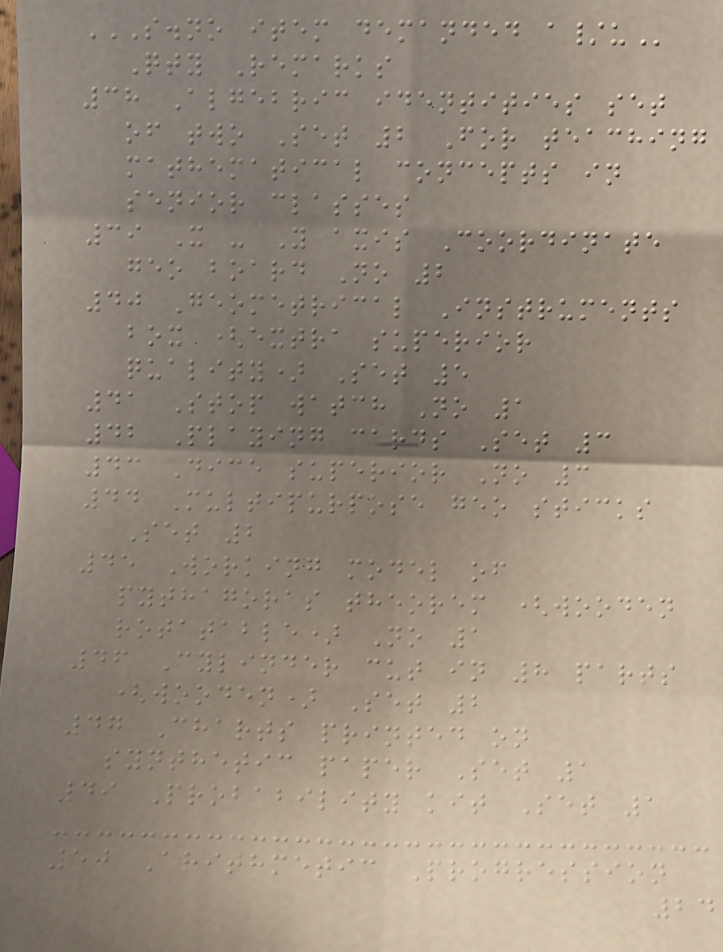S.NO ITEM DEMANDED A/U
Qty Remarks
38 Algebric identities set
of two Set 2 For teaching
mathematical concepts in
senior classes
39 X - Y axis Coordinate
geo board No 2
40 Geometrical Instruments
box (extra superior
quality) Set 5
41 Stop watch No 1
42 Playing cards Set 3
43 Dice superior No 3
44 Multipurpose geo sticks
Set 2
45 Working model of
pythagoras theorem (wooden
rotatable) No 1
46 Cylinder cut in 8 parts
(wooden) Set 2
47 Charts printed on
synthetic paper Set 1
49 Probability kit Set 1
50 Arithmetic Progression
24
